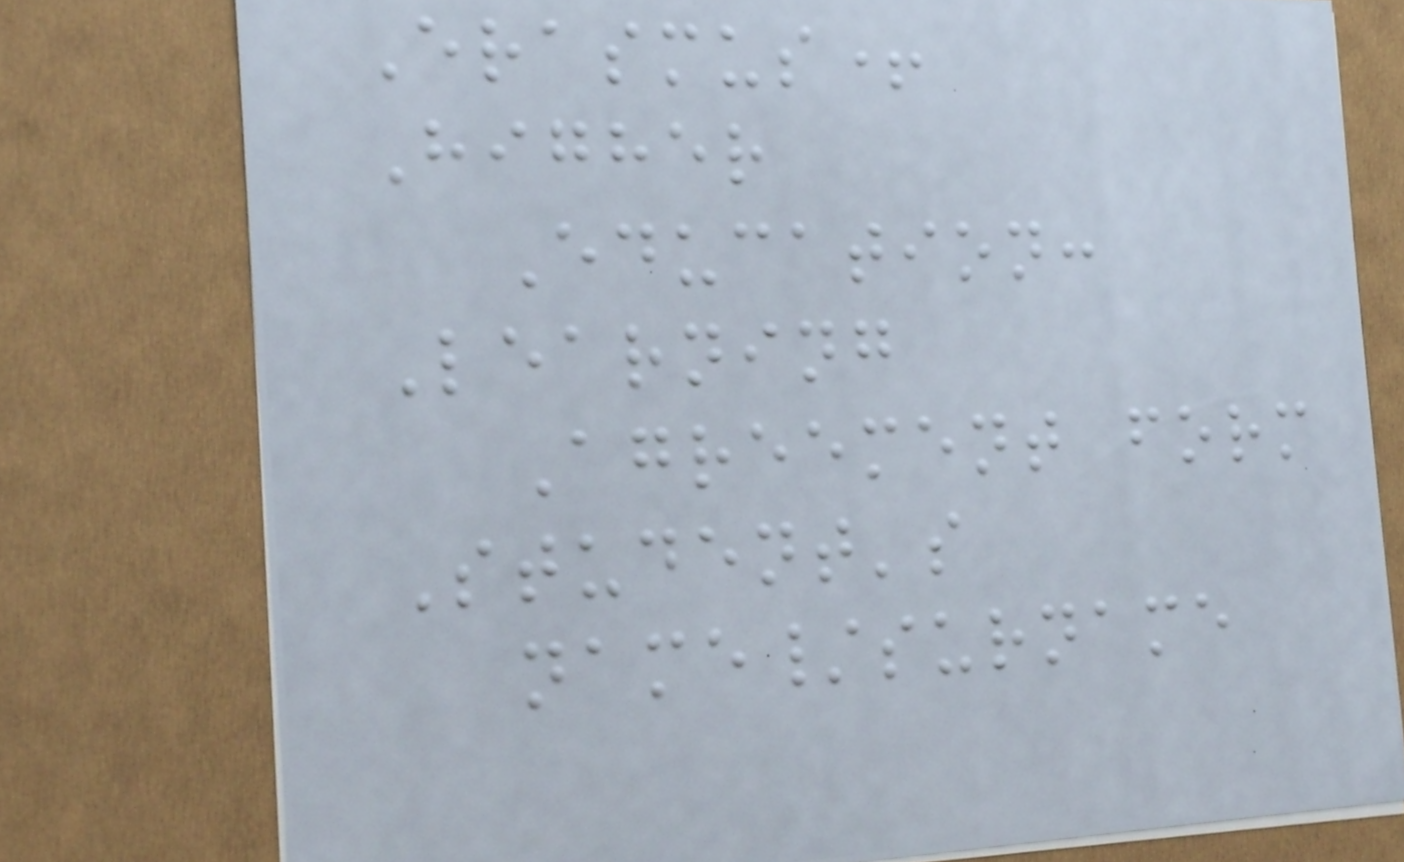Erasmus+
Higher
Education:
Learning
Agreement form
Student's
name/surname
